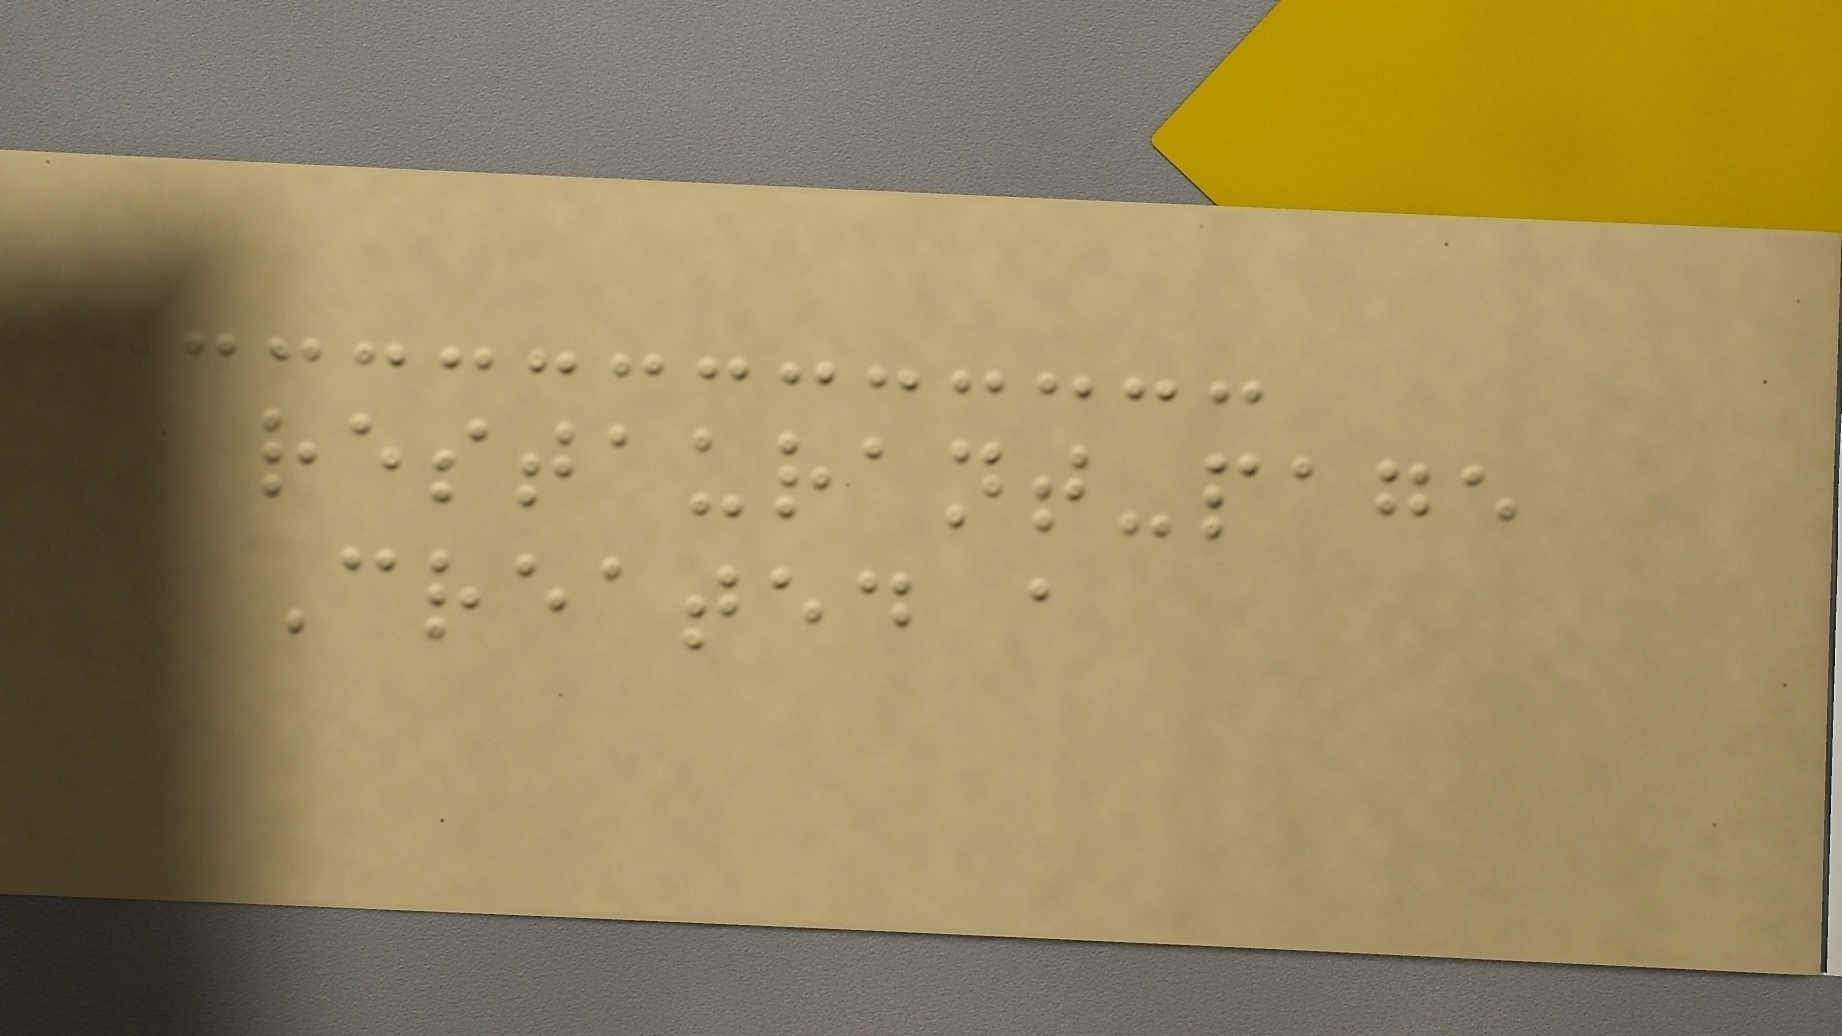restaurant-page
Created a
